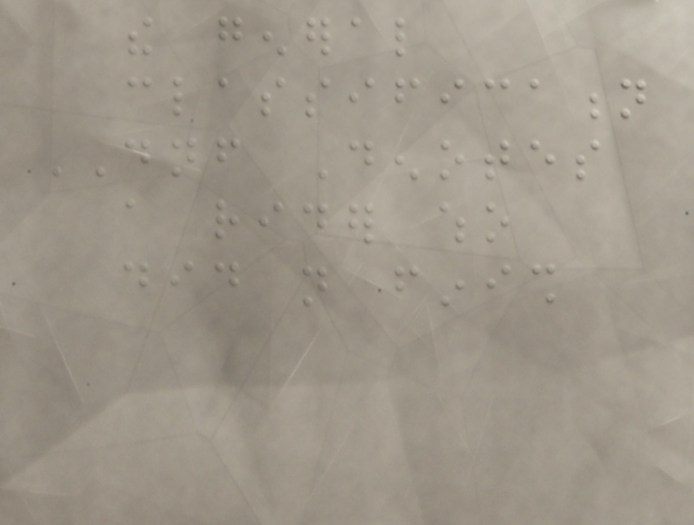the general
classification
DNF Denotes
a rider who
did not finish
